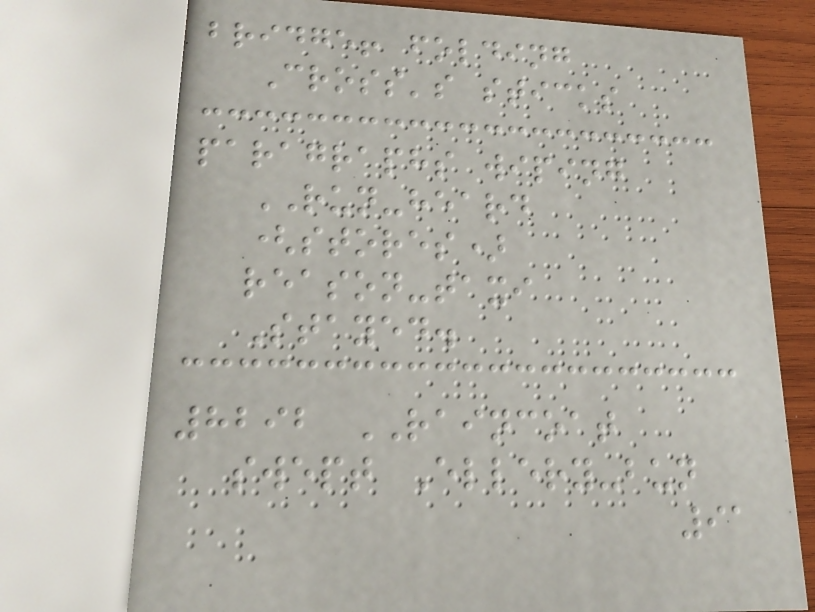bridge! folding
Cross's sticks
paragraphs wiping
RUN-heard
(stores)
reason-taxi
Stayed.
8292 RAINCOAT
swept Ellery-bun
91
